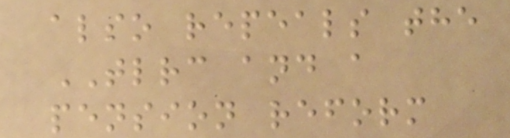also repeals the
TLRC and a
pension reform
